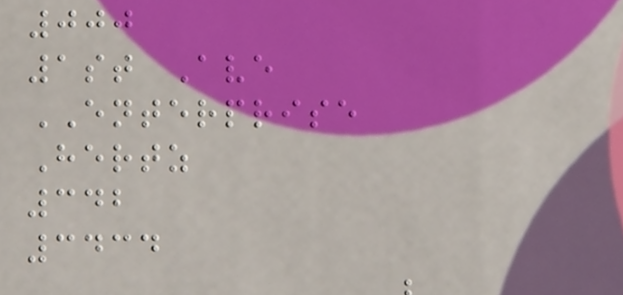000
1st Ave
ENTERPRISE
Hertz
342
3434
